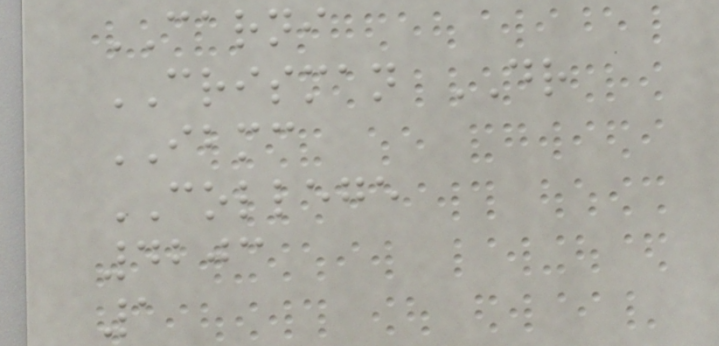CARNI
CRISMAN DR
IBMC
COLLEGE
4203
1
